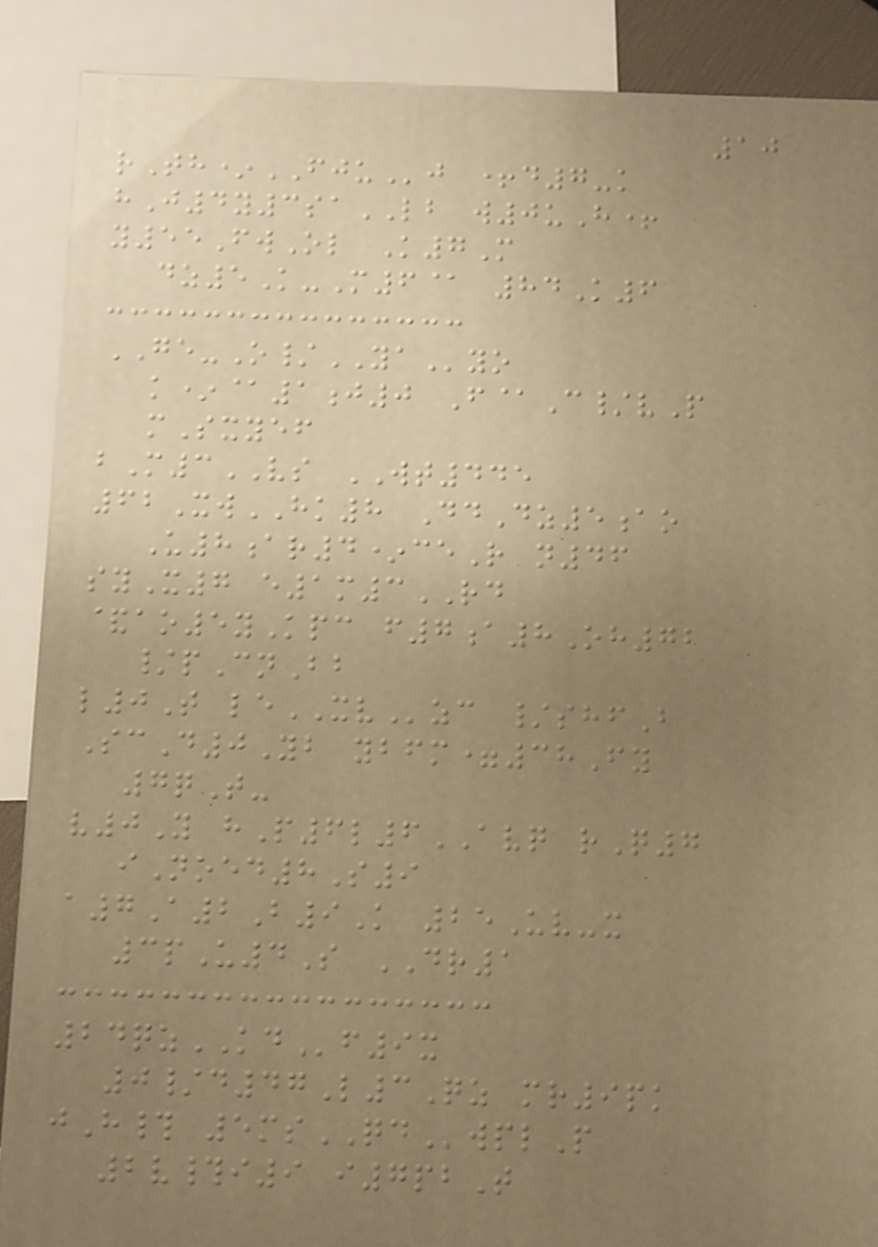10
rTh*FJUj +d7-k
hJ4y3saLB w0uH+
y55FwOl K7M
dz5K-M6@ 84K6
GE-O/YAyo
k*@1j0 F@C/vP
mSxyef
bM3VS WT445
62XwHK8 DdDz5ao
U8ar4*ceR n46
syX7 e1m3RD
&ao5yKpc f7a8Oh72
/pCnBb
l0T leXVzc /shfB
ScD0Yb ybfm=38Fy
7qT-
v0Y hP6l6AVQ rQ7
iNoed8S9
a7A2B9K 25Uv-x
3pU4S DR1
24qzKDf9x
0/d47L3Qz mr9pk
jH# 5msQDwplP
2v#i9 i7pbT
